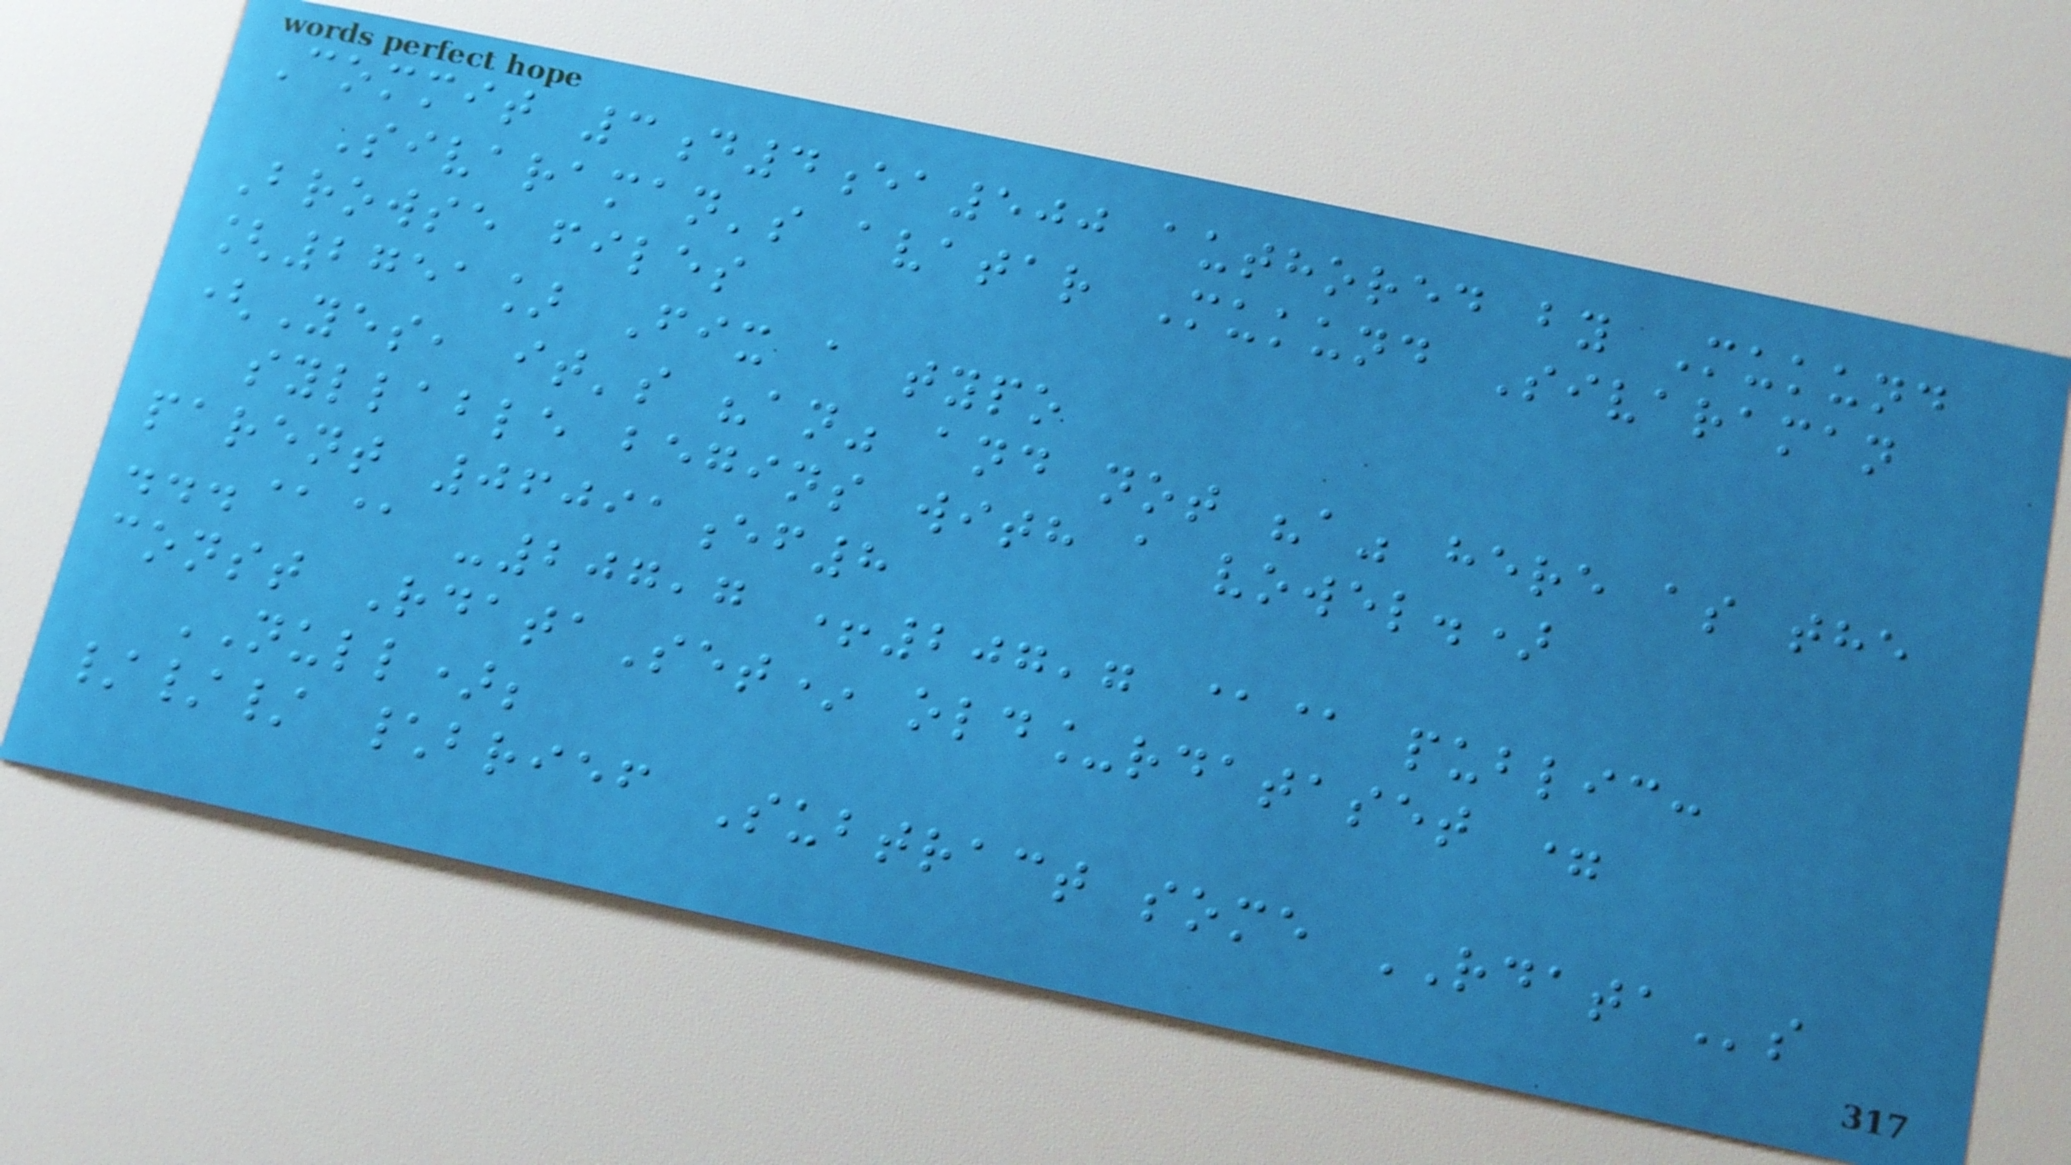Commit 3d4ea500 authored by Mukund
Sivaraman's avatar Mukund Sivaraman
Browse files
[2751] Fix a typo
(Yes, it's "an" and not "a" here as the
syllable begins with a vowel.)
parent 06091ef8
...@@ -207,7 +207,7 @@ public:
const RdataSet* old_rdataset =
NULL);
/// \brief Subtract some RDATAs
